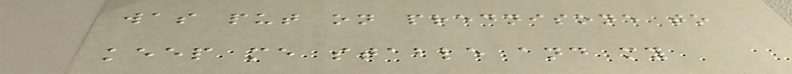was put on prednisone to
keep me stable and my
